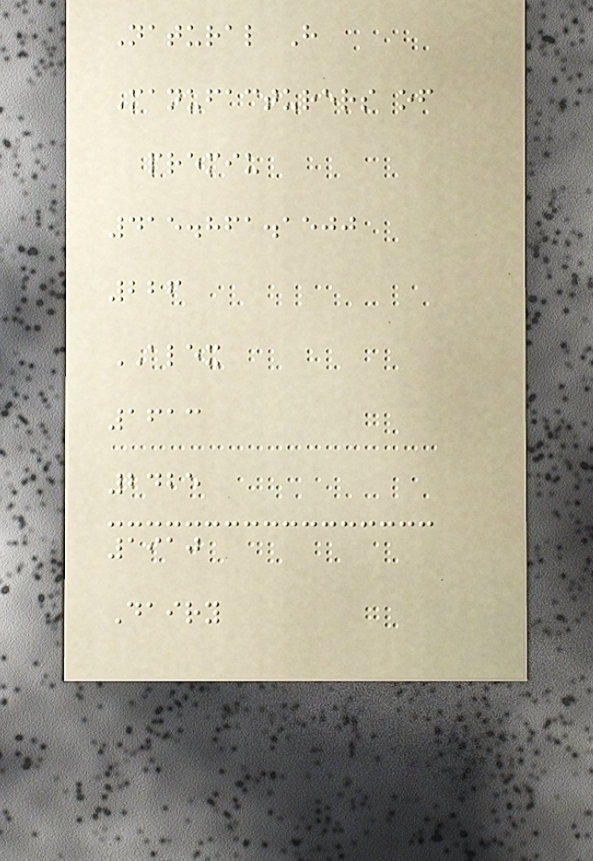Natural H
Manufacturers of
premiu
415.861.1500
226
ALEX
1613
2425
1910
Dairy
